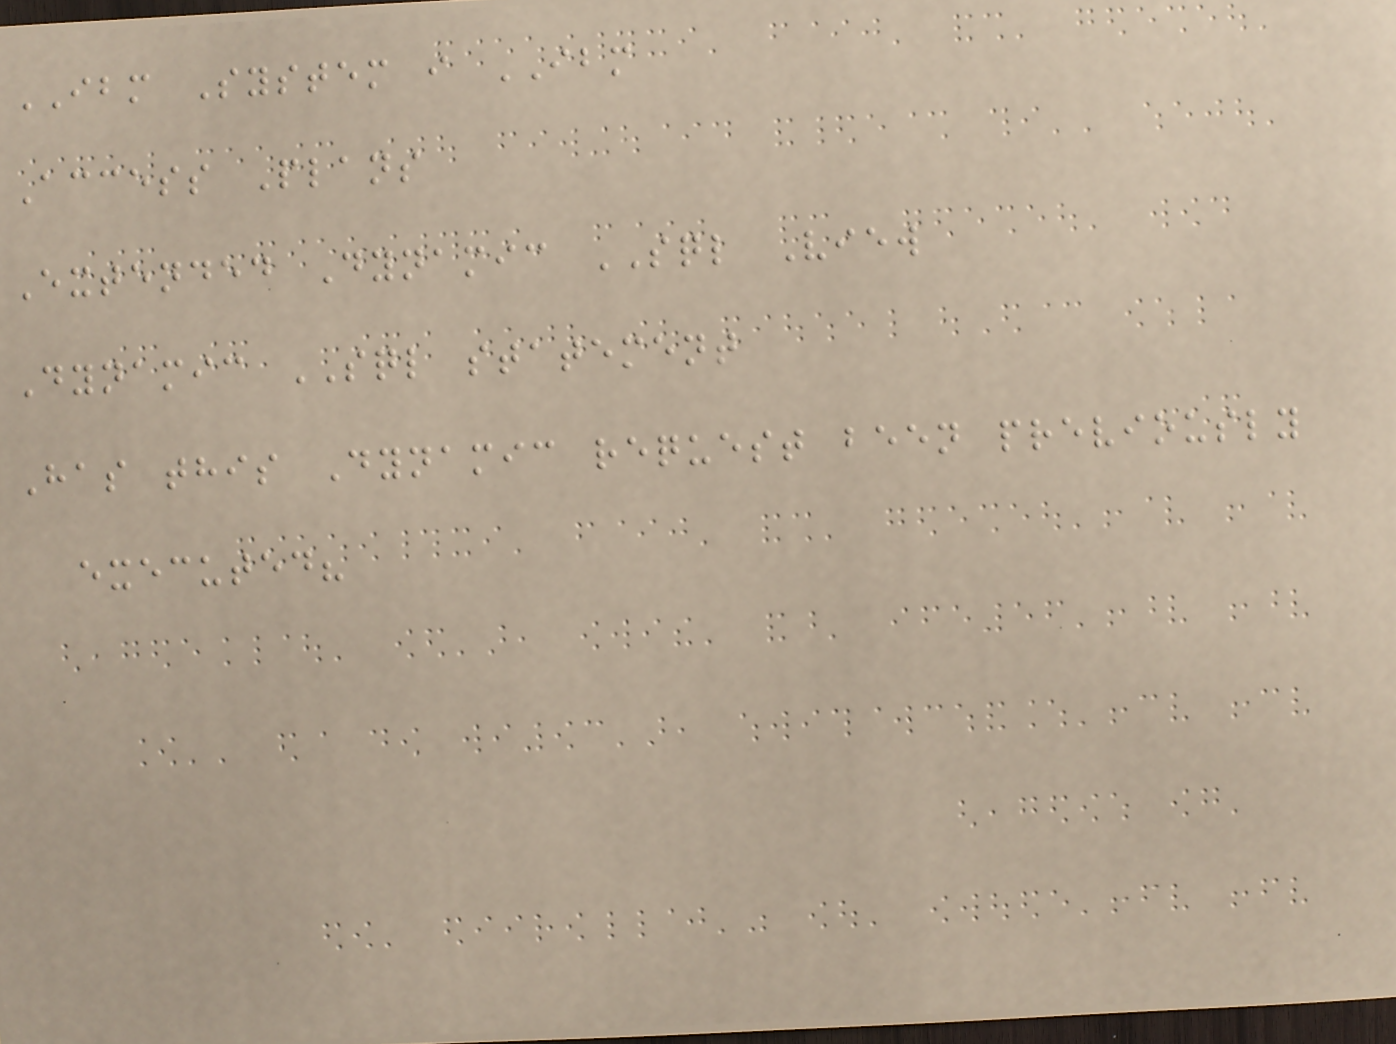IBM System i IBM
Access Plans
Extended Dynamic SQL View
Dynamic SQL statement
Has this Dynamic request been previously
executed?
